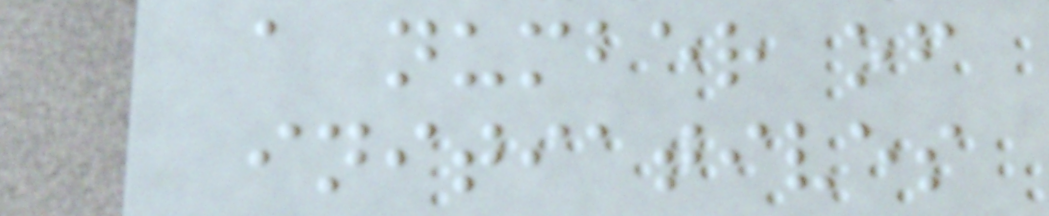a number of
initiatives
